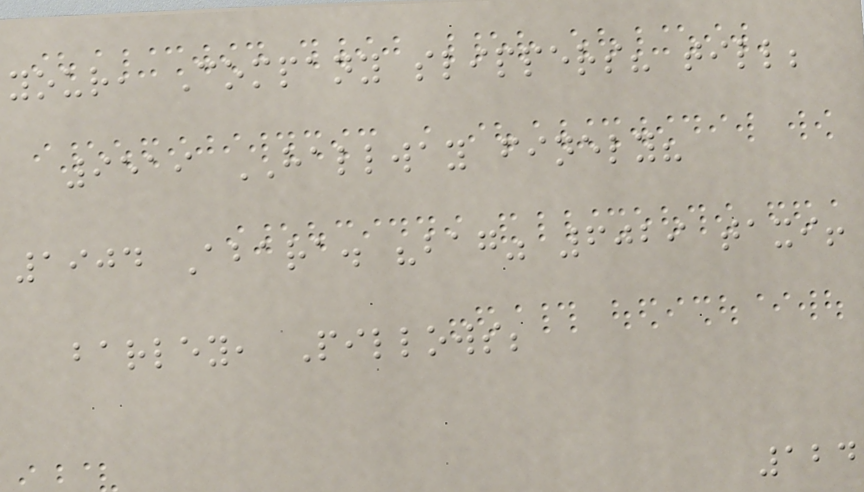your, Company slippers? till;
9519 HALLWAY finely?
1904 Abara. "bag" 6029 taxi!
barley, Pillows;
124
